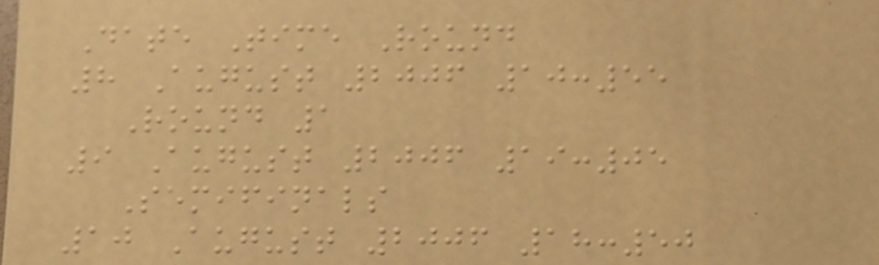Date Time Round
8 August 2006 10:55
Round 1
9 August 2006 19:05
Semifinals
10 August 2006 18:50
